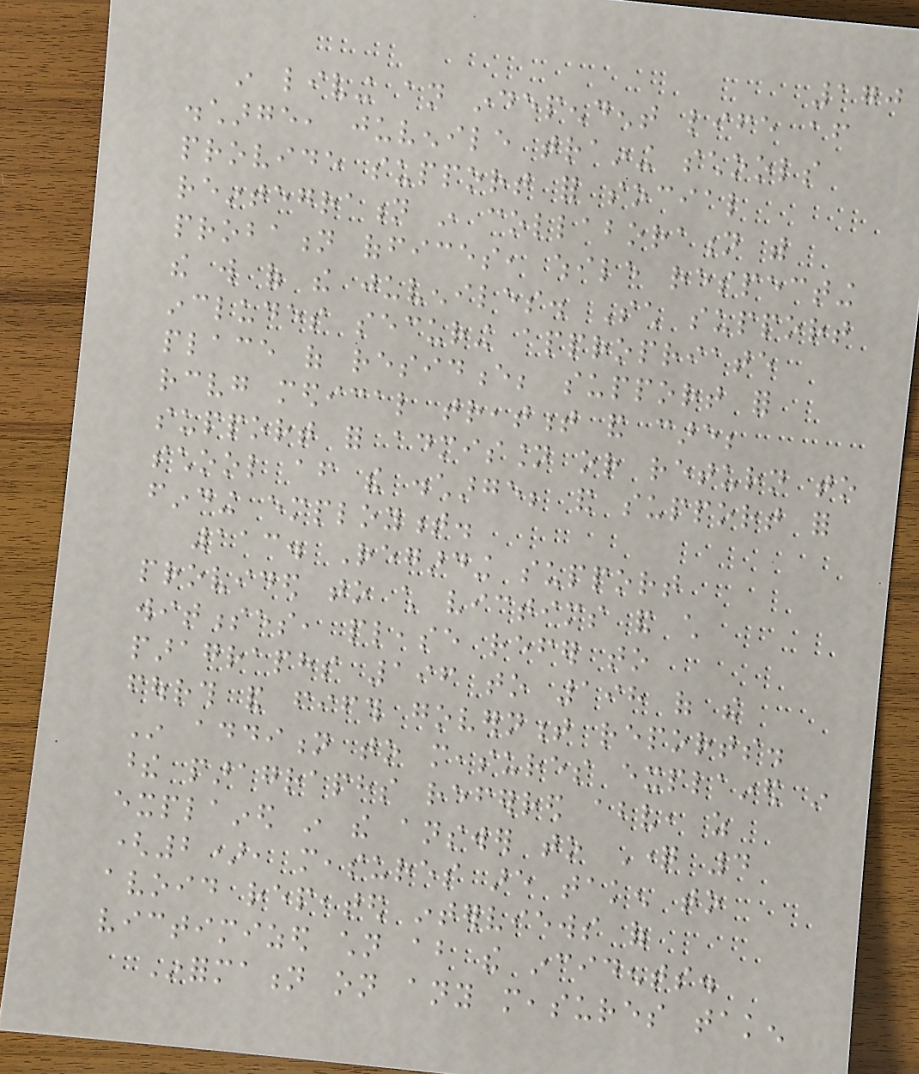170
in living an independent life after
discharge, juvenile training schools
provide support for social
reintegration in collaboration with
probation offices, while respecting
the will of the juveniles. Such support
includes securing appropriate
place of residence; support for
receiving medical treatment and care;
support for admission or return to
school after the discharge; and support for
finding employment.
113. Regarding support
provided to child victims and child
witnesses, please refer to
paragraphs 196 to 198 of the
fourth and fifth government reports.
In addition to measures explained in
these paragraphs referred above, as
explained in the answer to Question 4
(2), measures are taken to
avoid repeated interviews of
victimized children about the incidents.
Information on any measures taken
